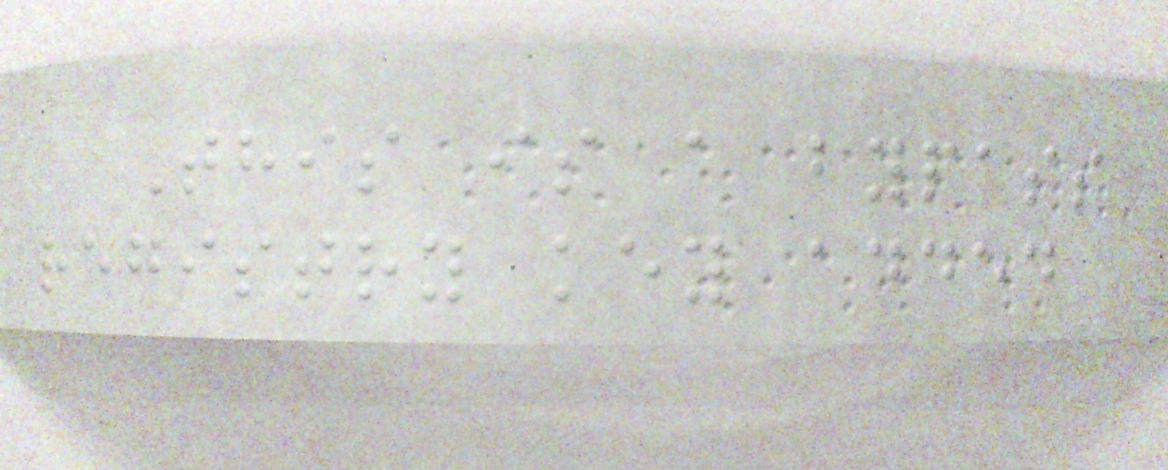This is a bypass
registry key added
